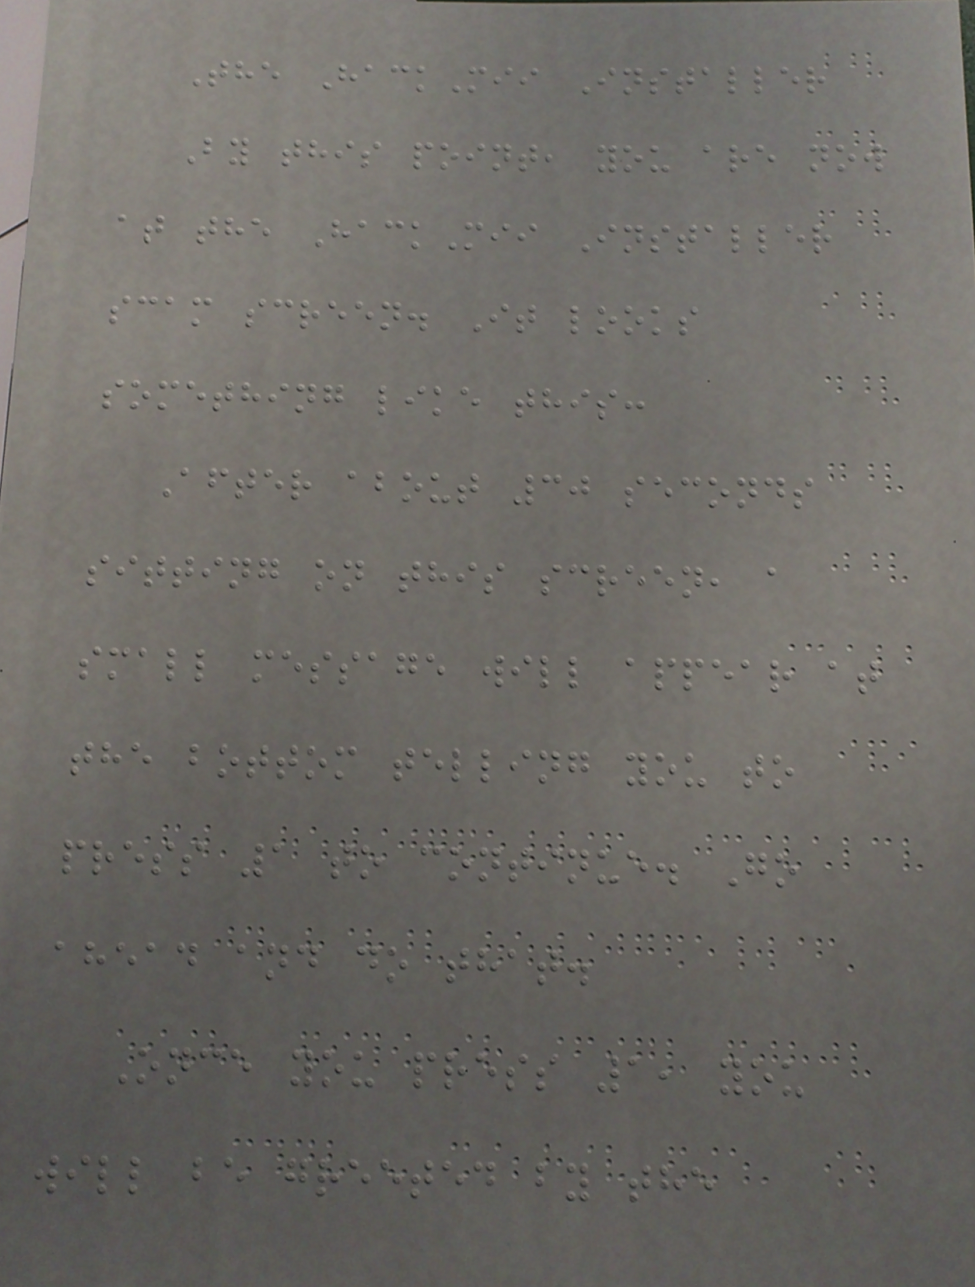The HackMii Installer
By this point, you are now
at the HackMii Installer
scam screen. It looks
something like this:
After about 30 seconds
sitting on this screen, a
small message will appear at
the bottom telling you to
press 1 to continue. Go
ahead and do that.
Once you press 1, you
will be greeted by the
